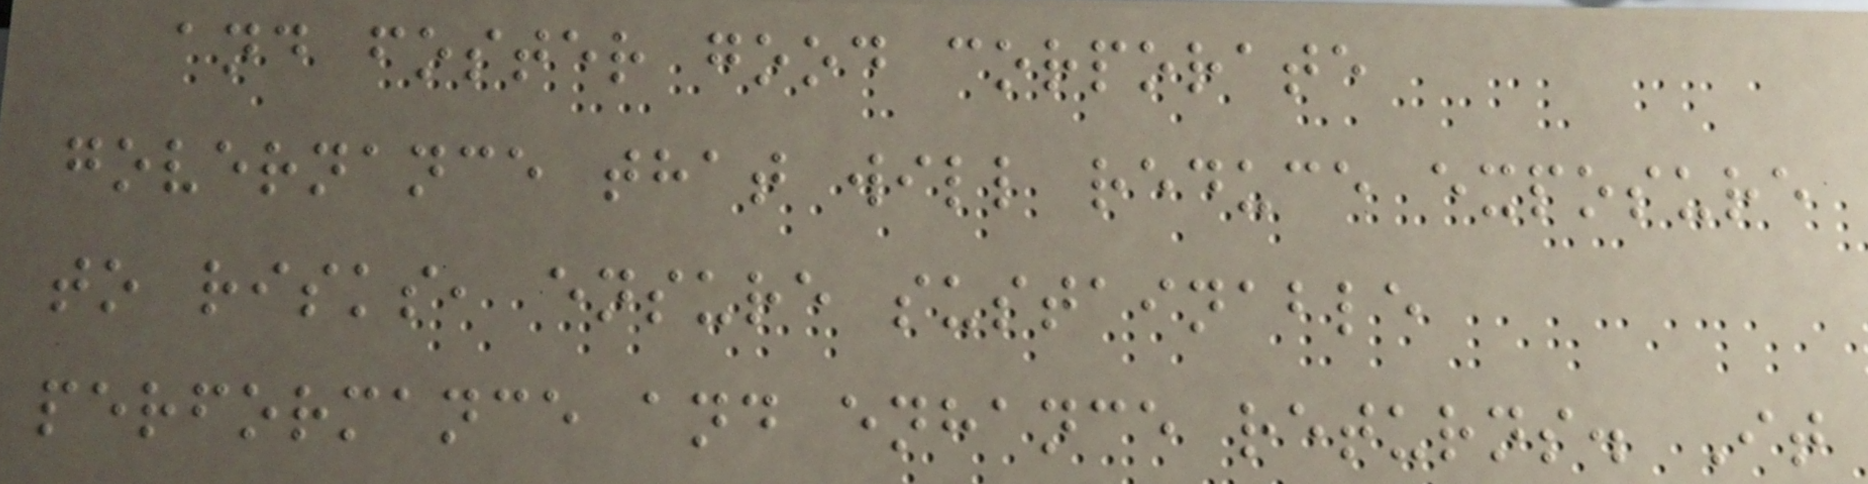and foster good corporate
governance that will reduce exposure
to risks, ensure sustainable
performance and enhance returns. It
